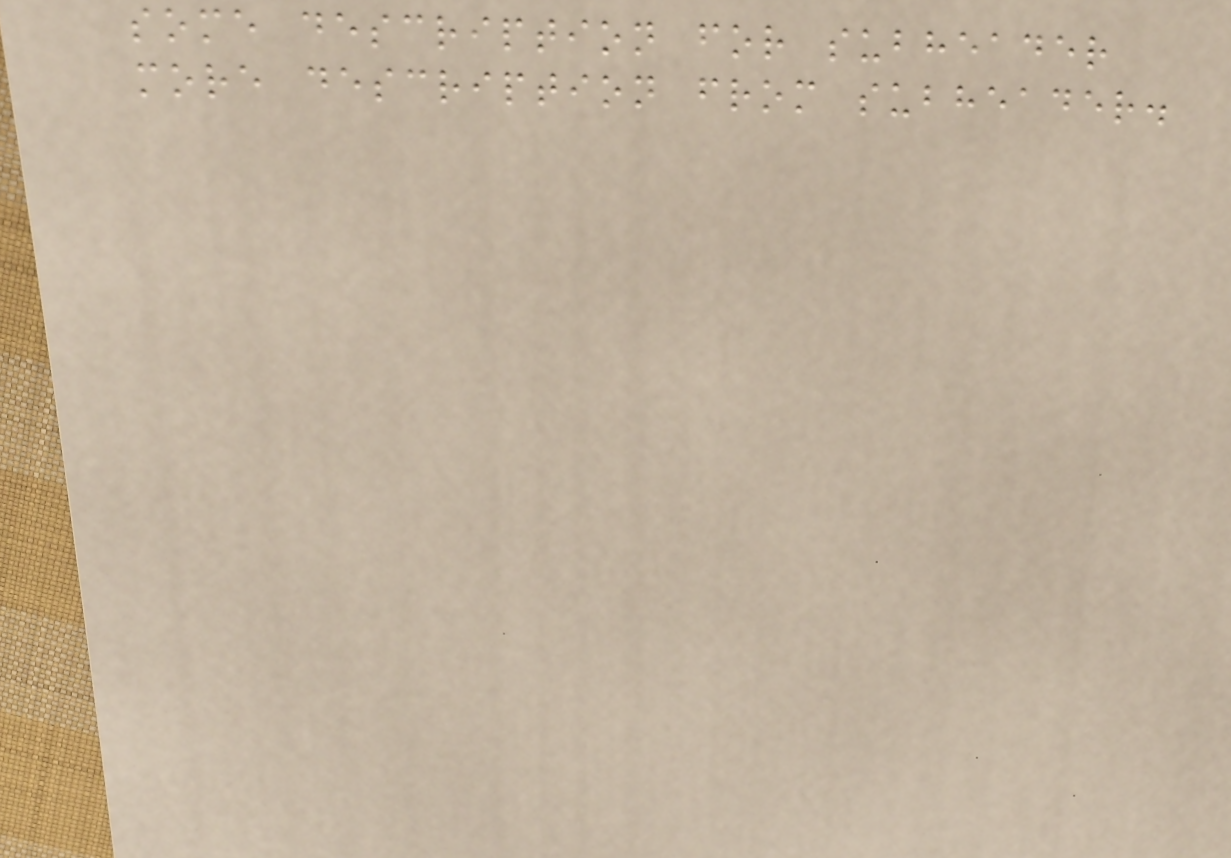some description for subheader
more description from subheader.
